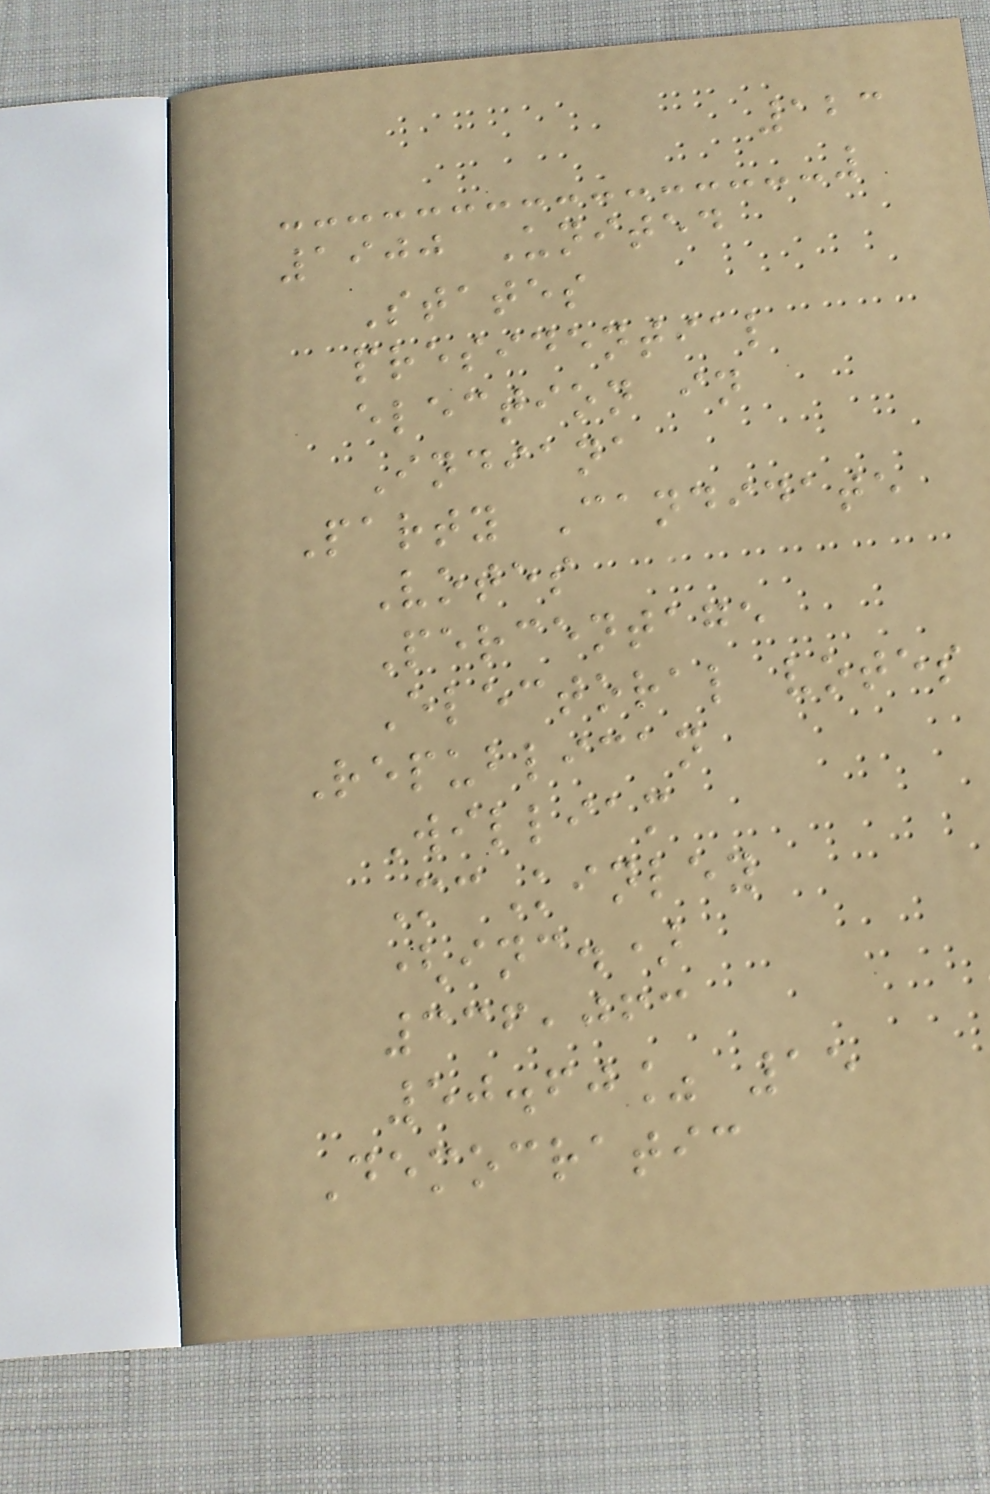123
1900 United
States
presidential
election in
Indiana
Party Candidate
Votes
Percentage
Electoral votes
Republican
William
McKinley
(inc.)
336,063
50.60% 15
Democratic
